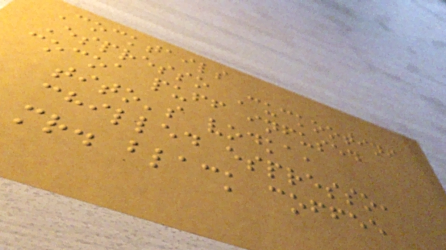Cocktails
Espresso Cuckootini
cocoa puff infused
tito's vodka,
chilled espresso,
mr. black coffee
